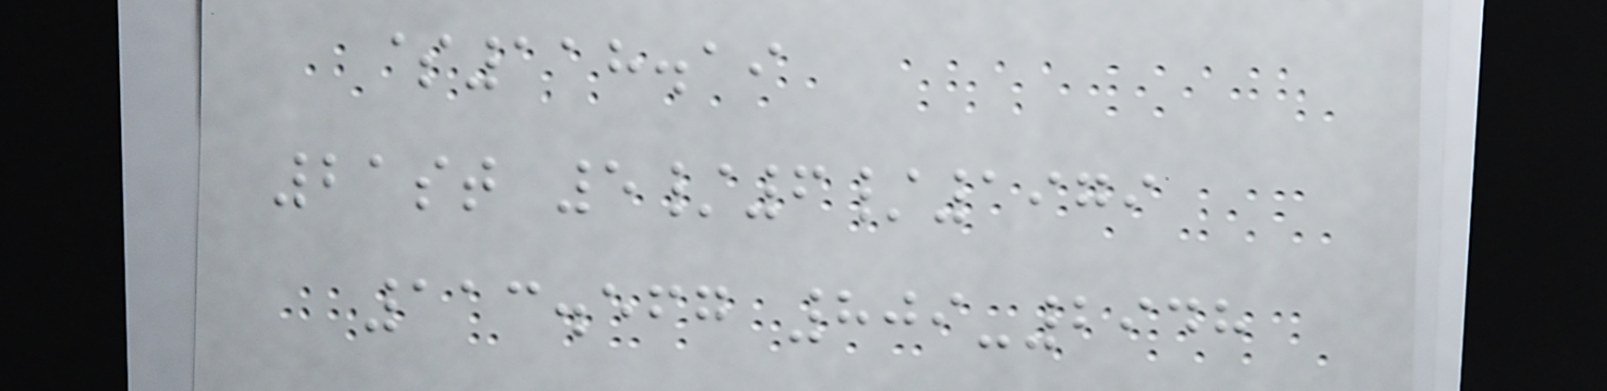$118.19
21st 5/6/1979
113.567 809-2948
